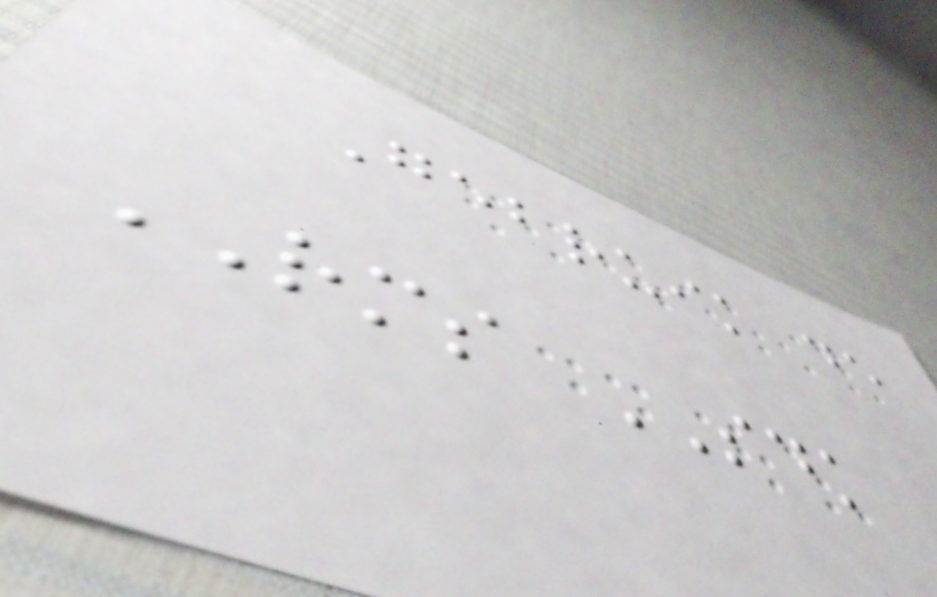Gebruik de
RMS SDK
